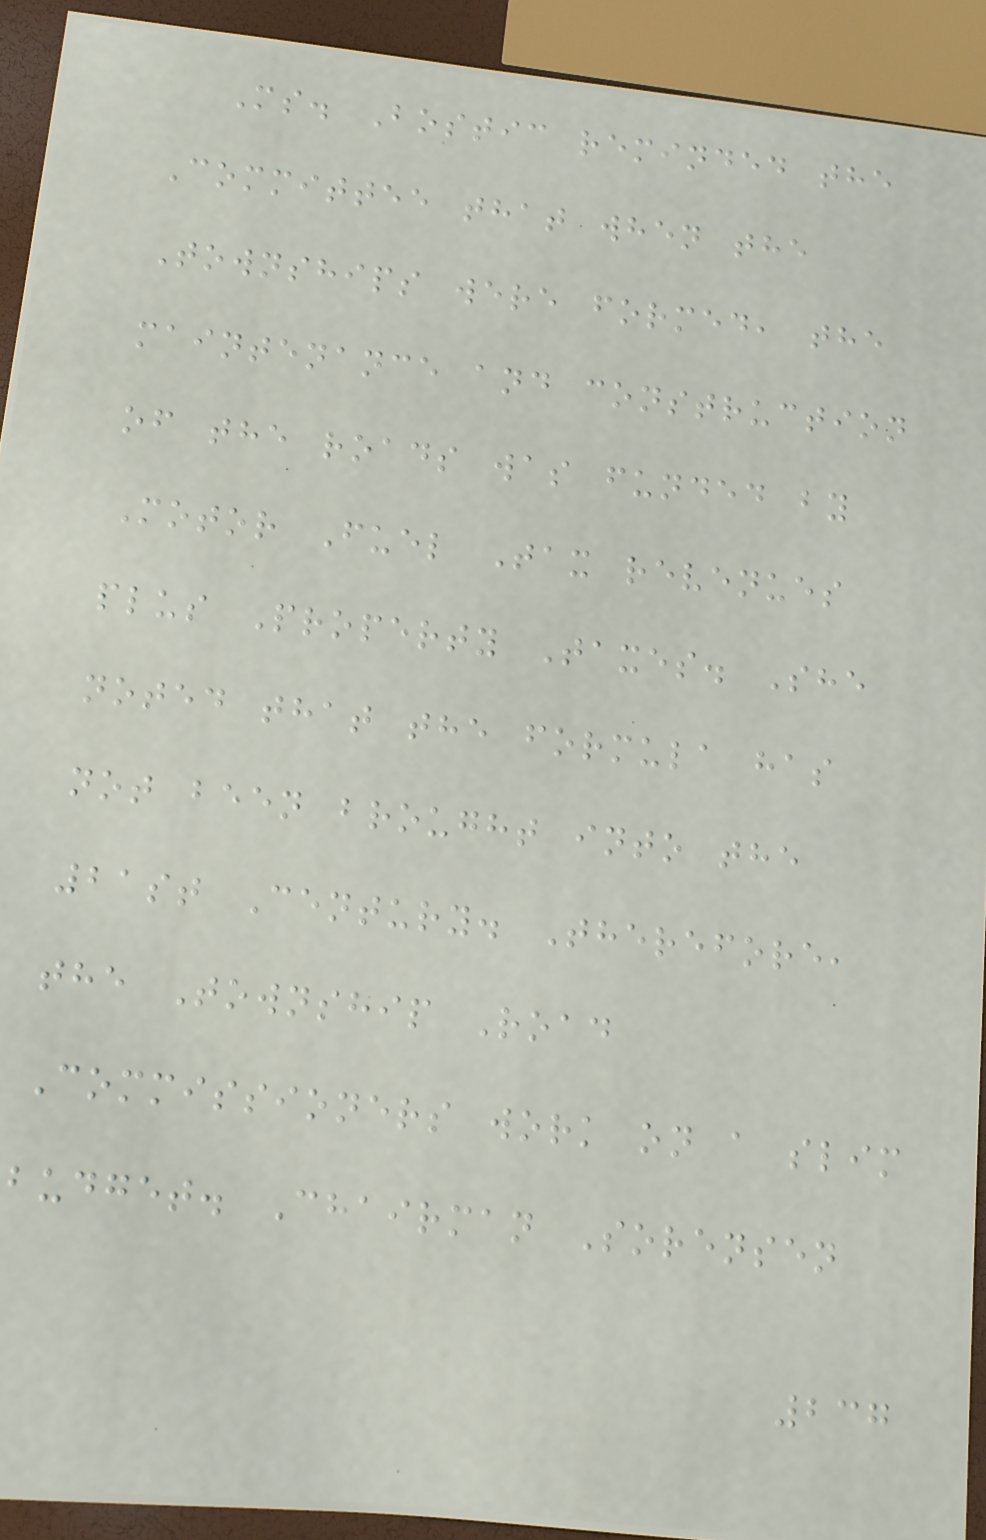Ms. Bostic reminded the
Committee that when the
Townships were formed, the
maintenance and construction
of the roads was funded by
Motor Fuel Tax revenues
plus Property Taxes. She
noted that the formula has
not been brought into the
21st Century. Therefore,
the Township Road
Commissioners work on a slim
budget. Chairman Sorensen
237
